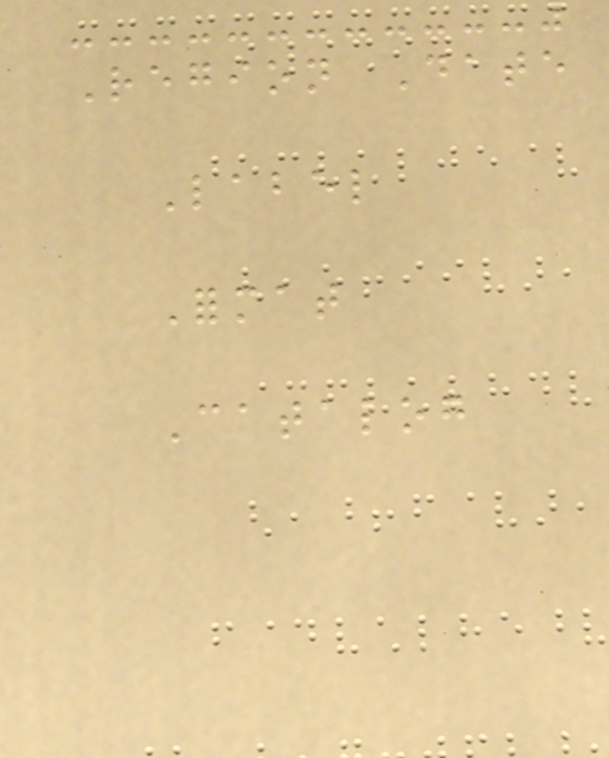Region Date
Label
Format
Catalog
